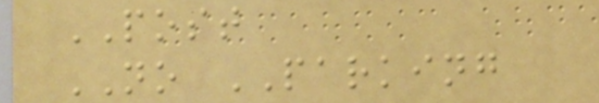POST
NO PARKING
